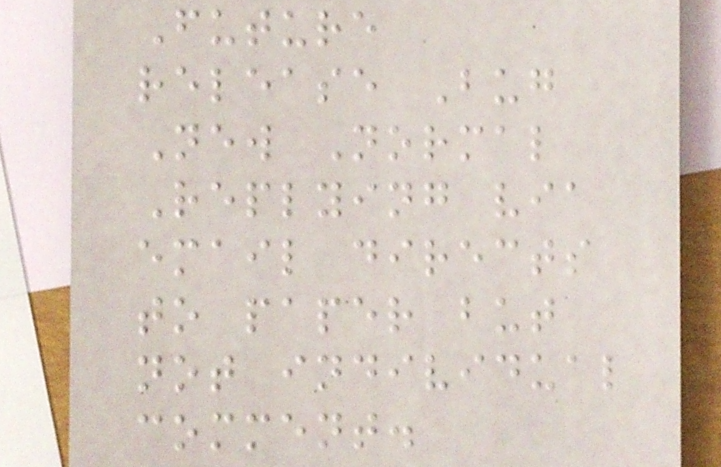Future
release Bug
New Normal
Replying via
email directs
to paper but
not individual
comment.
